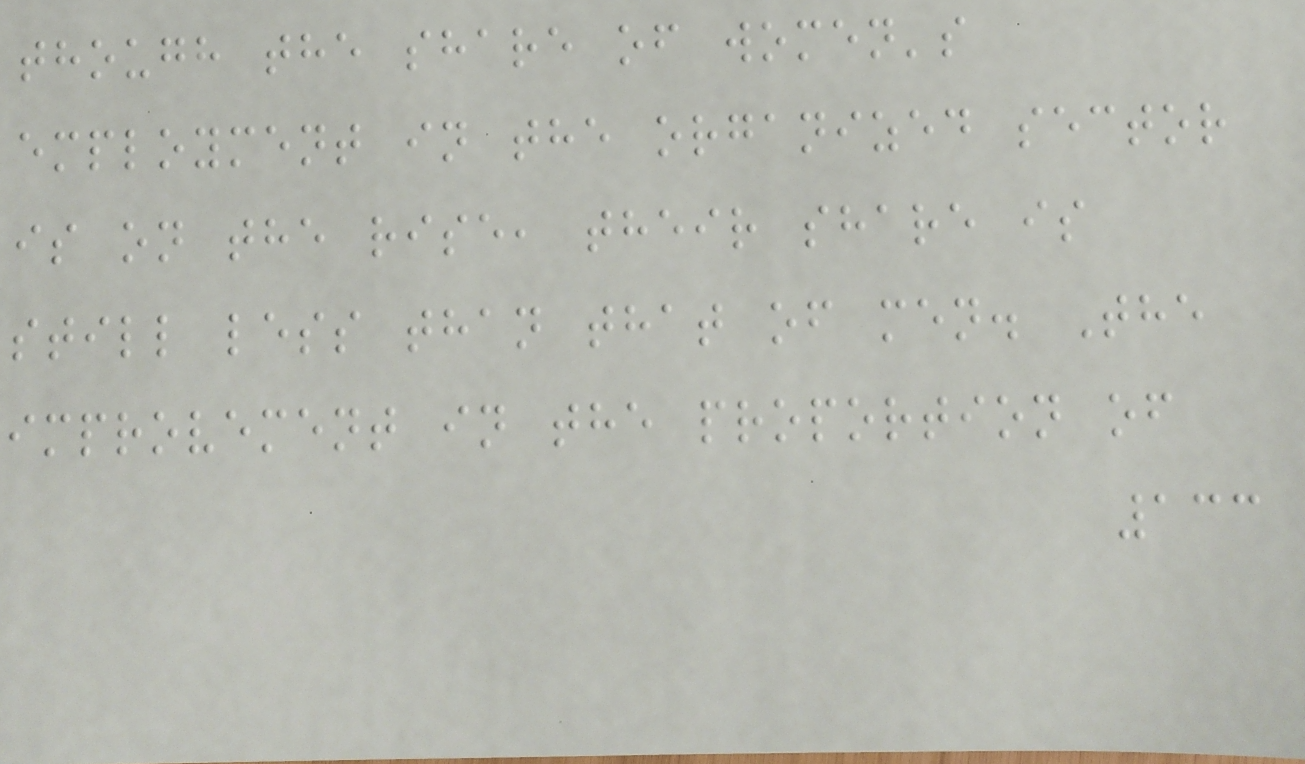though the share of women's
employment in the organized sector
is on the rise, their share is
still less than that of men. The
improvement in the proportion of
133
